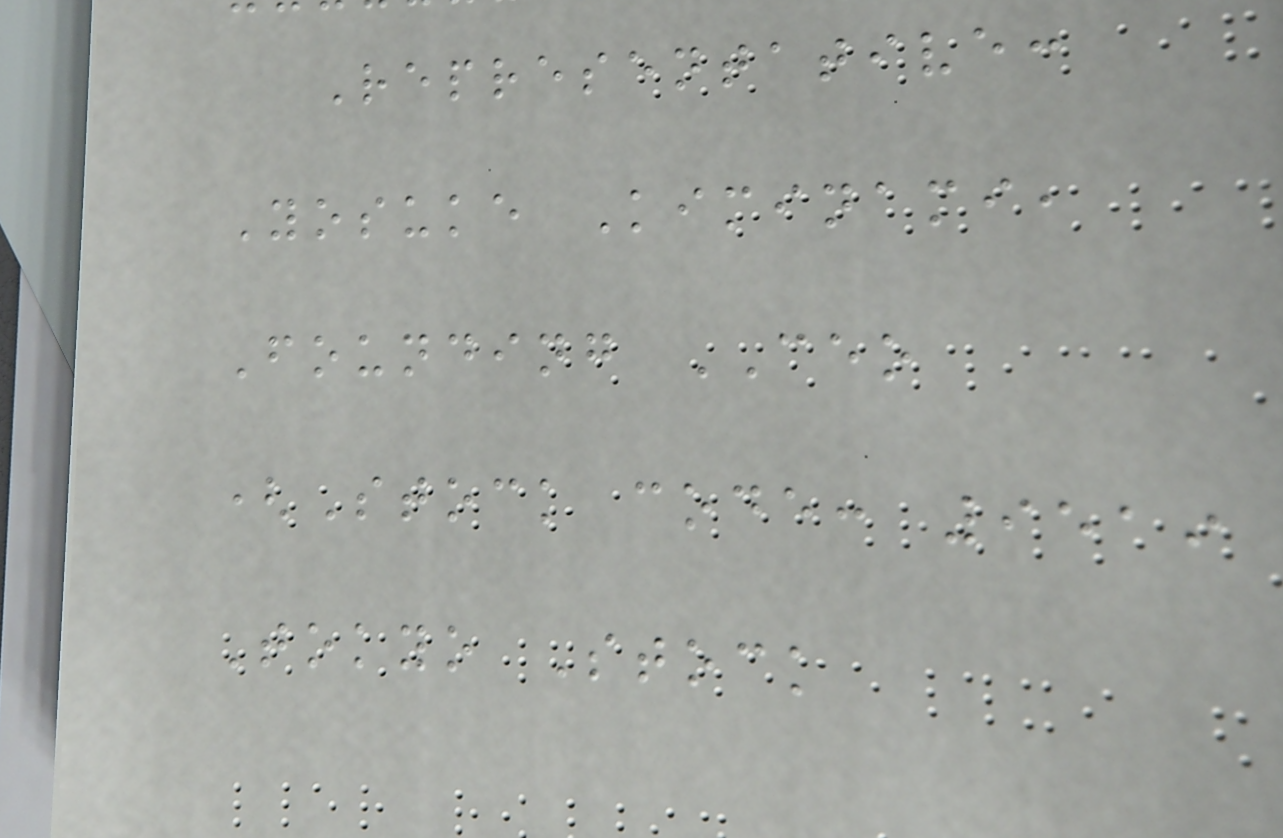Representative:
Yosuke Kiminami,
Founding CEO
(Stock code: 9519
Tokyo Stock
